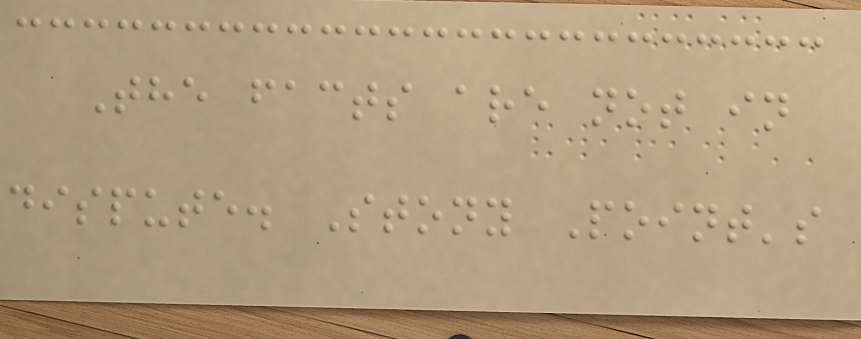The facts are not in
dispute. Stony Point's
